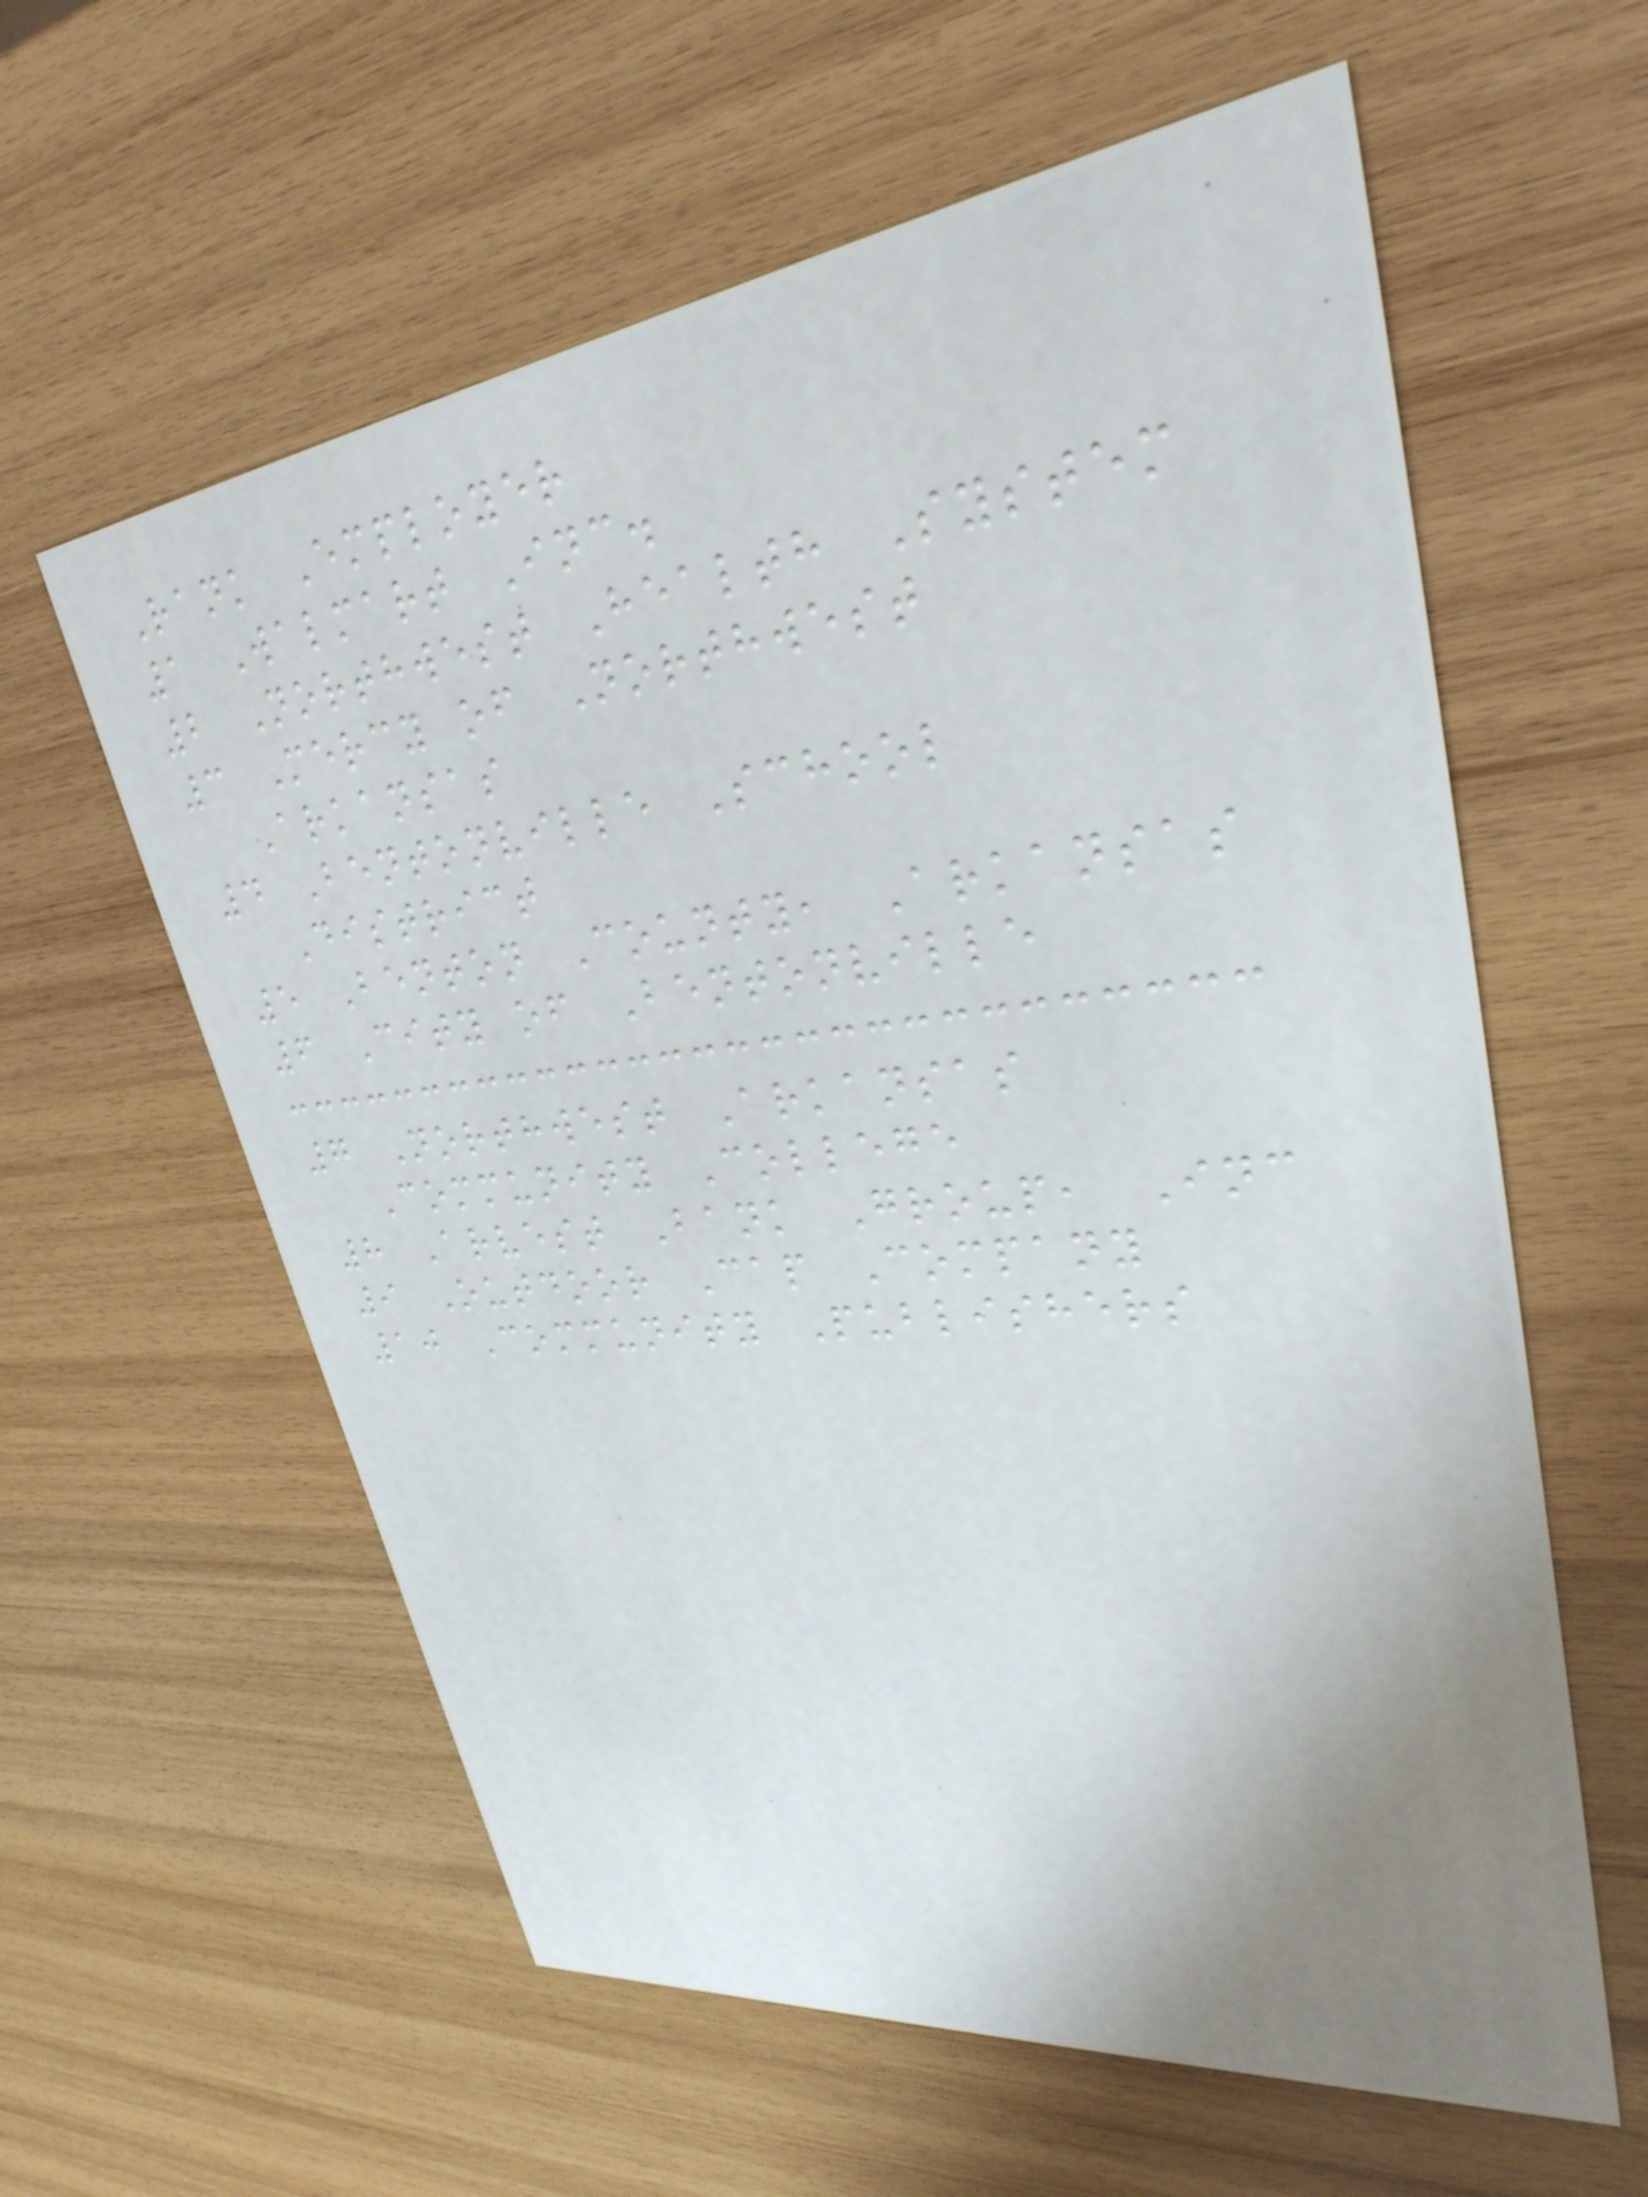Rank Employer
1 Walmart Inc.
2 Northwest Health System
3 Mercy of Northwest
Arkansas
4 Bentonville School
District
5 Benton County, Arkansas
6 City of Bentonville
7 Northwest Arkansas
Community College
8 Arvest Bank Group, Inc
9 Outdoor Cap Company
10 Community Publishers
